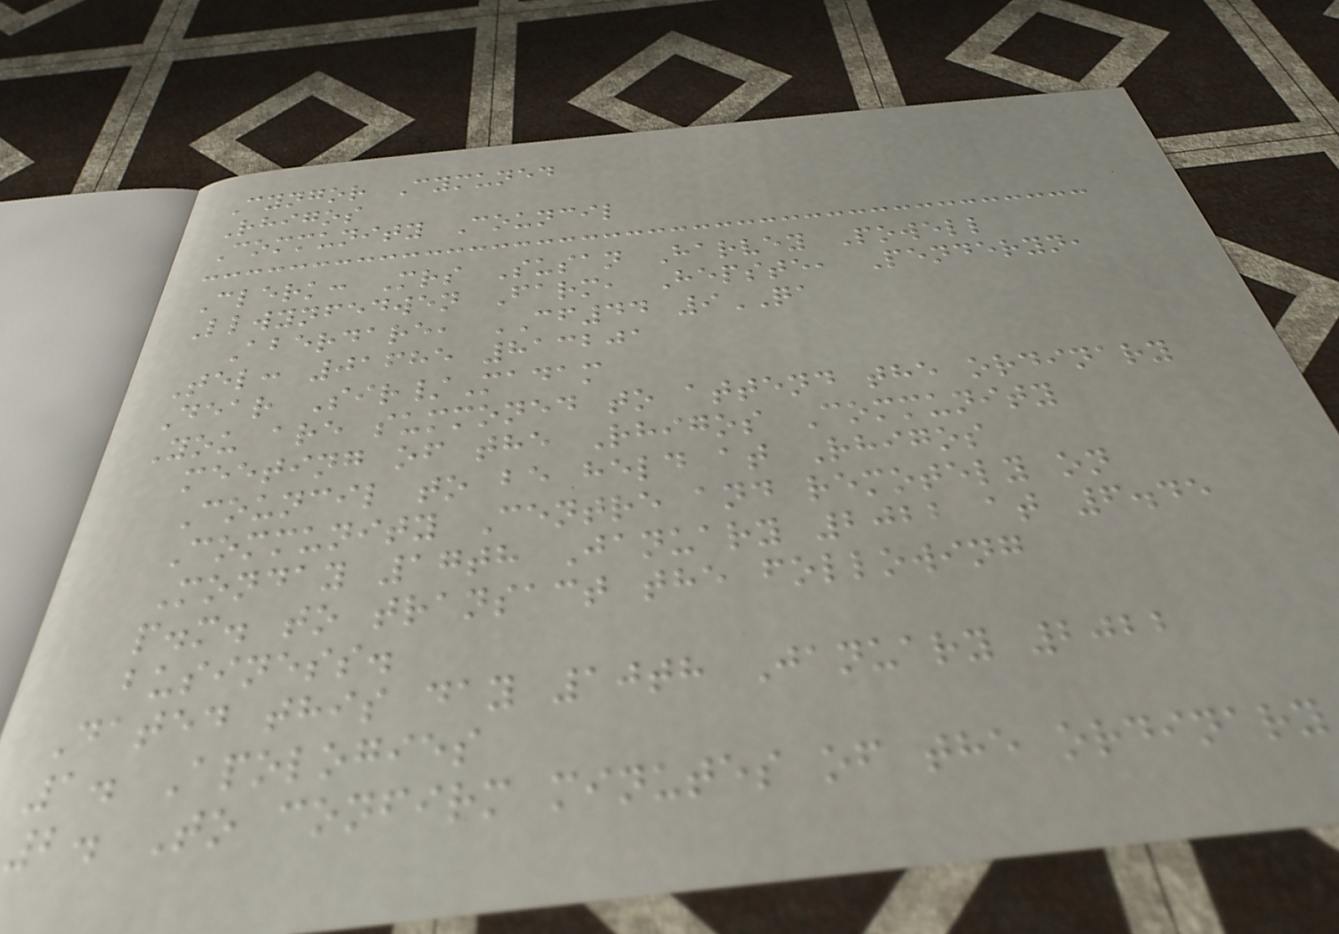Cyngor Cymuned
Rhigos
Community Council
Clerk: Mrs Susan Harvey Powell
Llwynfedwen Farm, Hepste, Penderyn,
Aberdare, CF44 9QA
Tel: 01685 813201
Dear Sir/Madam
You are summoned to attend the ordinary
meeting of the Rhigos Community
Council to be held at Rhigos
Community Centre and remotely on
Monday 17th January 2022 at 6.45
p.m. to transact the following
business.
Dated this day 10th January 2022
1. Apologies
2. To confirm minutes of the ordinary
